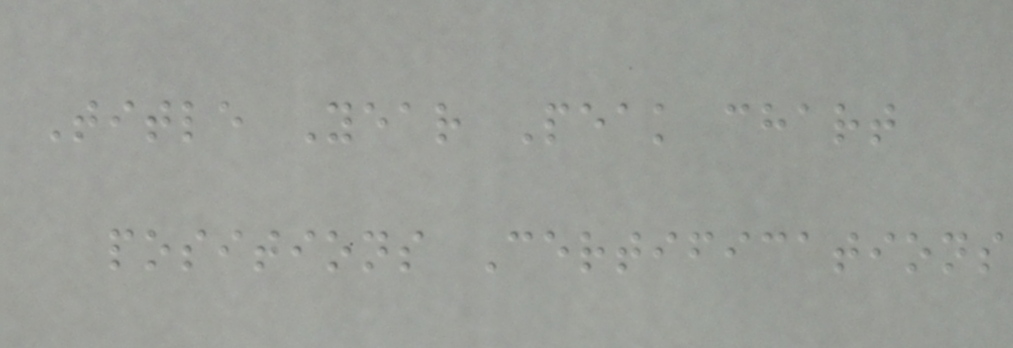Title Year Peak chart
positions Certifications
